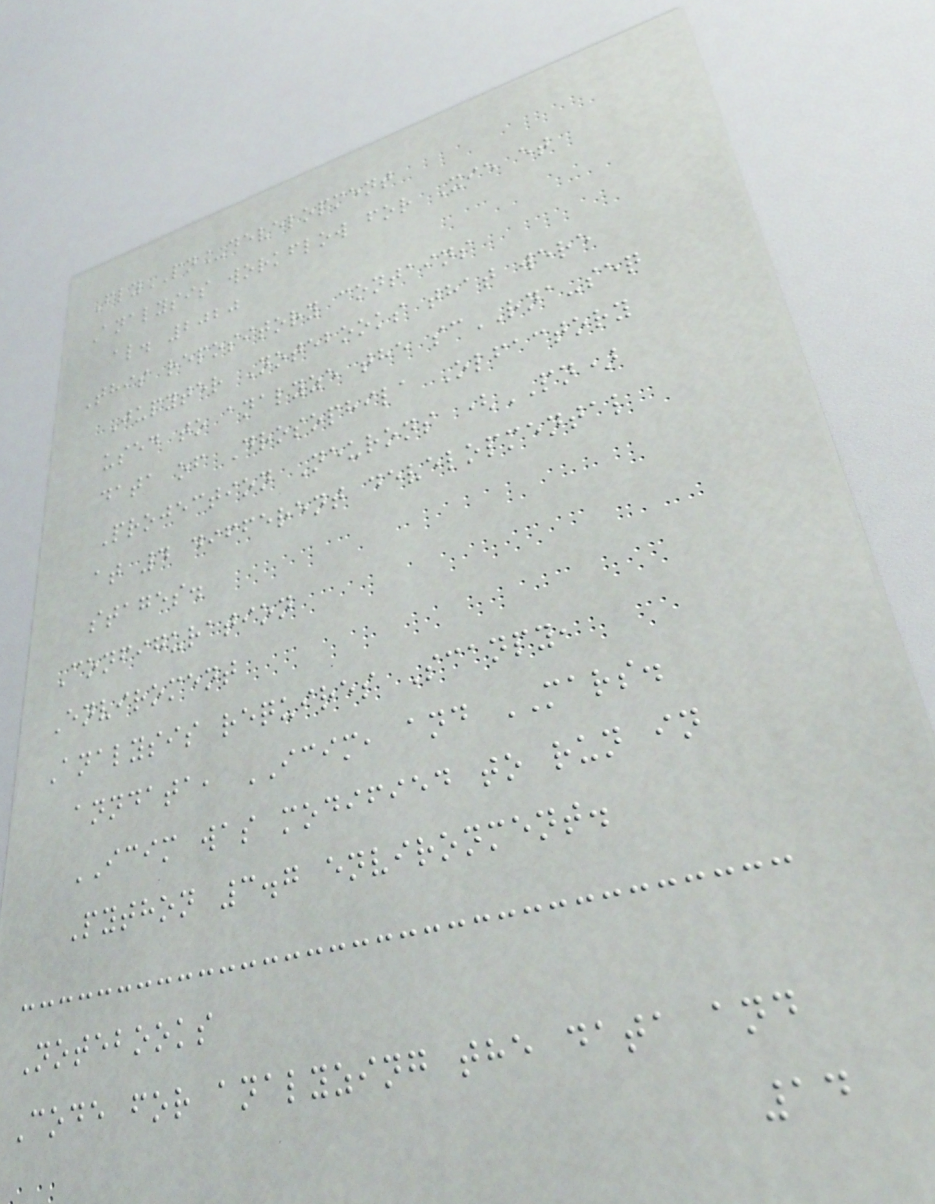FlyPN_development
Analysis workflow for Xie et
al. 2020
This repository contains
Jupyter Notebooks that were
used to analyze the scRNA-seq
data of Drosophila Olfactory
Projection Neurons (PN)
at 4 different developmental
stages.
Configuration
Enviroment
Analysis requires Scanpy,
anndata, ICIM, and MARS.
ICIM was modified to run in
Python 3.7 environment.
Notebooks
Code for analyzing the data and
14
